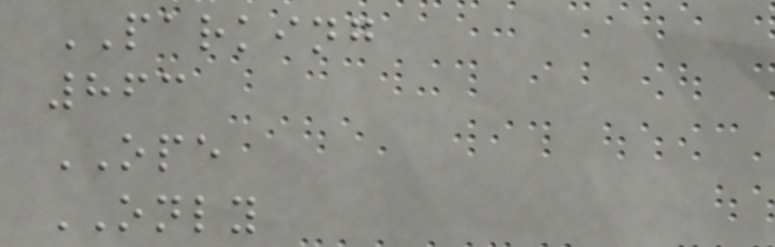PARKING
863
OPE
ONLY
